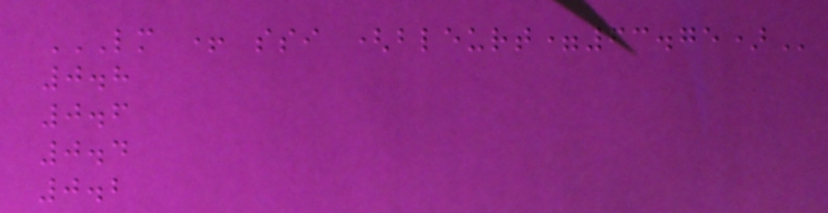LM + SSI (BLEURT=63.75)
0.8
0.6
0.4
0.2
